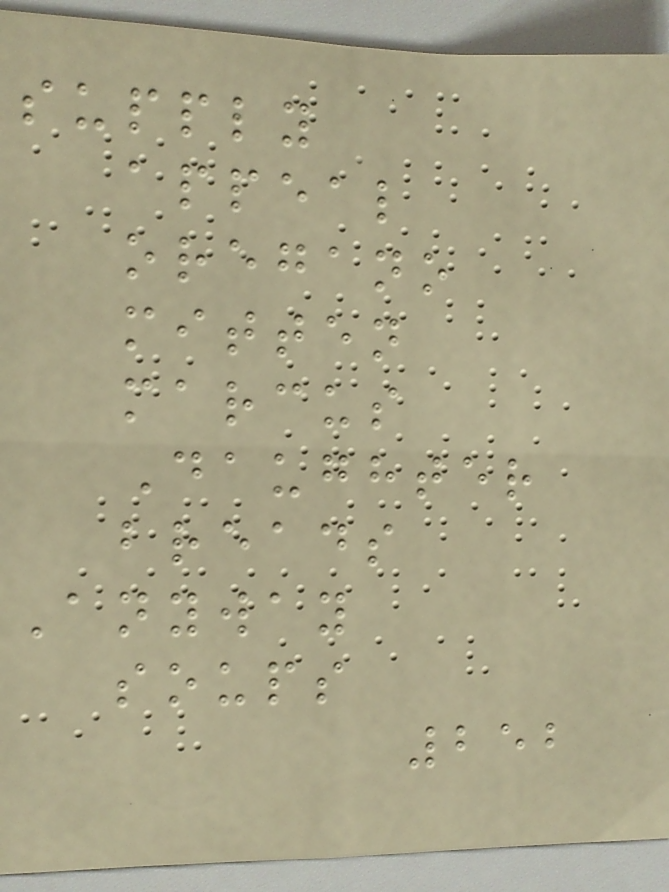supply
appeal
oregano
mitten
marcus
Daughter
breads
Anyway
soups
252
